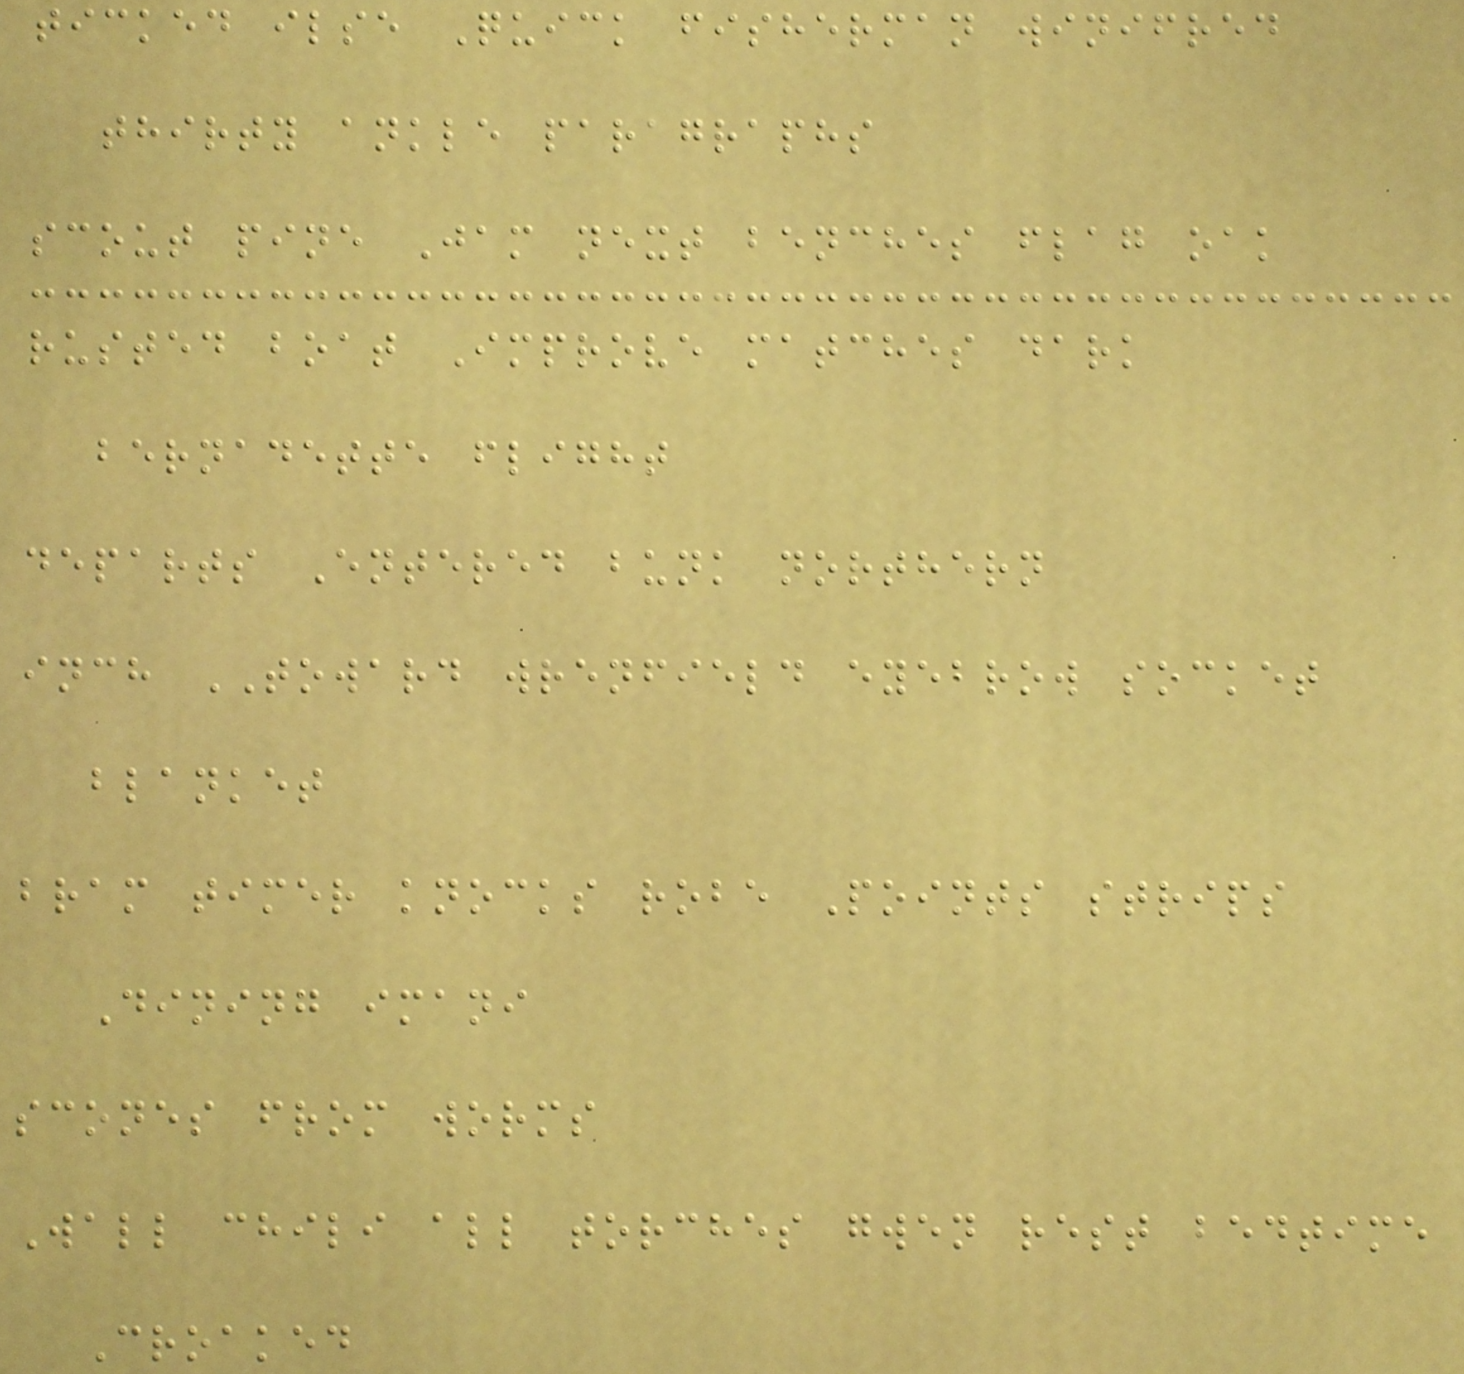ticked ilse Quick fisherman winifred
thirty ankle paragraphs
scout pine Jam next benches flag oak
rusted boat Improve matches dark
bernadette flight
departs Entered bunk northern
inch TOWARD wrenfield eyebrow socket
blanket
bram timer knocks robe Points strips
Dining imani
scones from worms
Wall chili all torches gwen rest bedtime
Croaked
